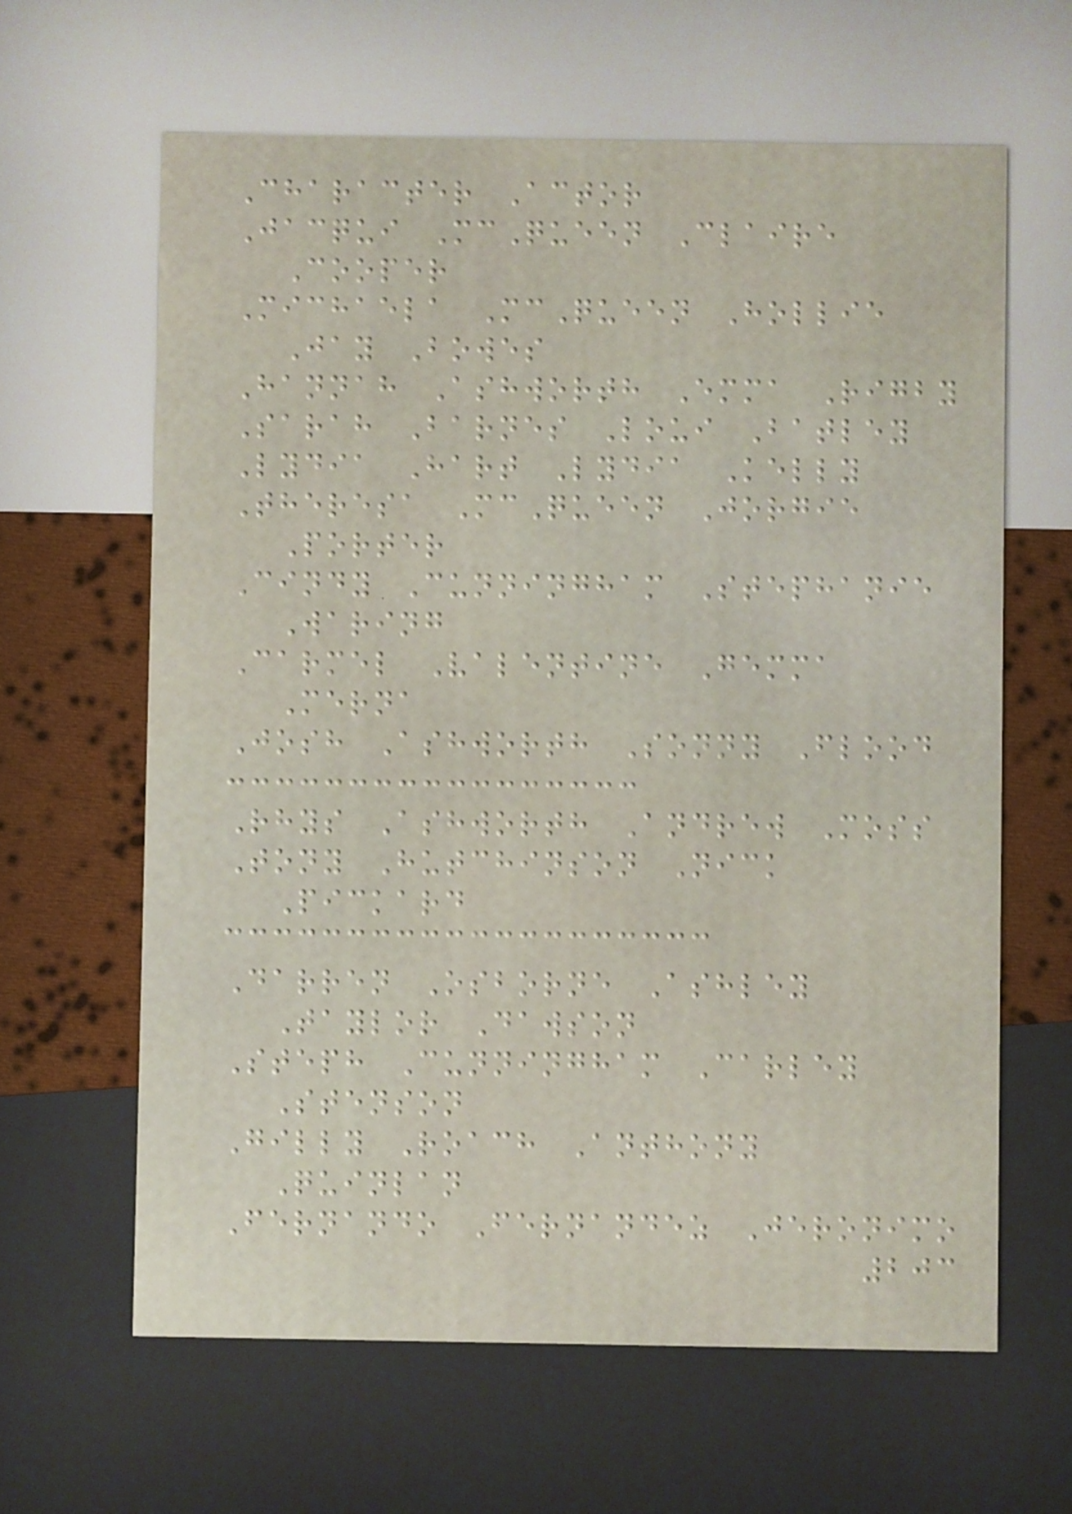Character Actor
Jacqui McQueen Claire
Cooper
Michaela McQueen Hollie
Jay Bowes
Hannah Ashworth Emma Rigby
Sarah Barnes Loui Batley
Lydia Hart Lydia Kelly
Theresa McQueen Jorgie
Porter
Cindy Cunningham Stephanie
Waring
Carmel Valentine Gemma
Merna
Josh Ashworth Sonny Flood
Rhys Ashworth Andrew Moss
Tony Hutchinson Nick
Pickard
Darren Osborne Ashley
Taylor Dawson
Steph Cunningham Carley
Stenson
Gilly Roach Anthony
Quinlan
Fernando Fernandez Jeronimo
203
